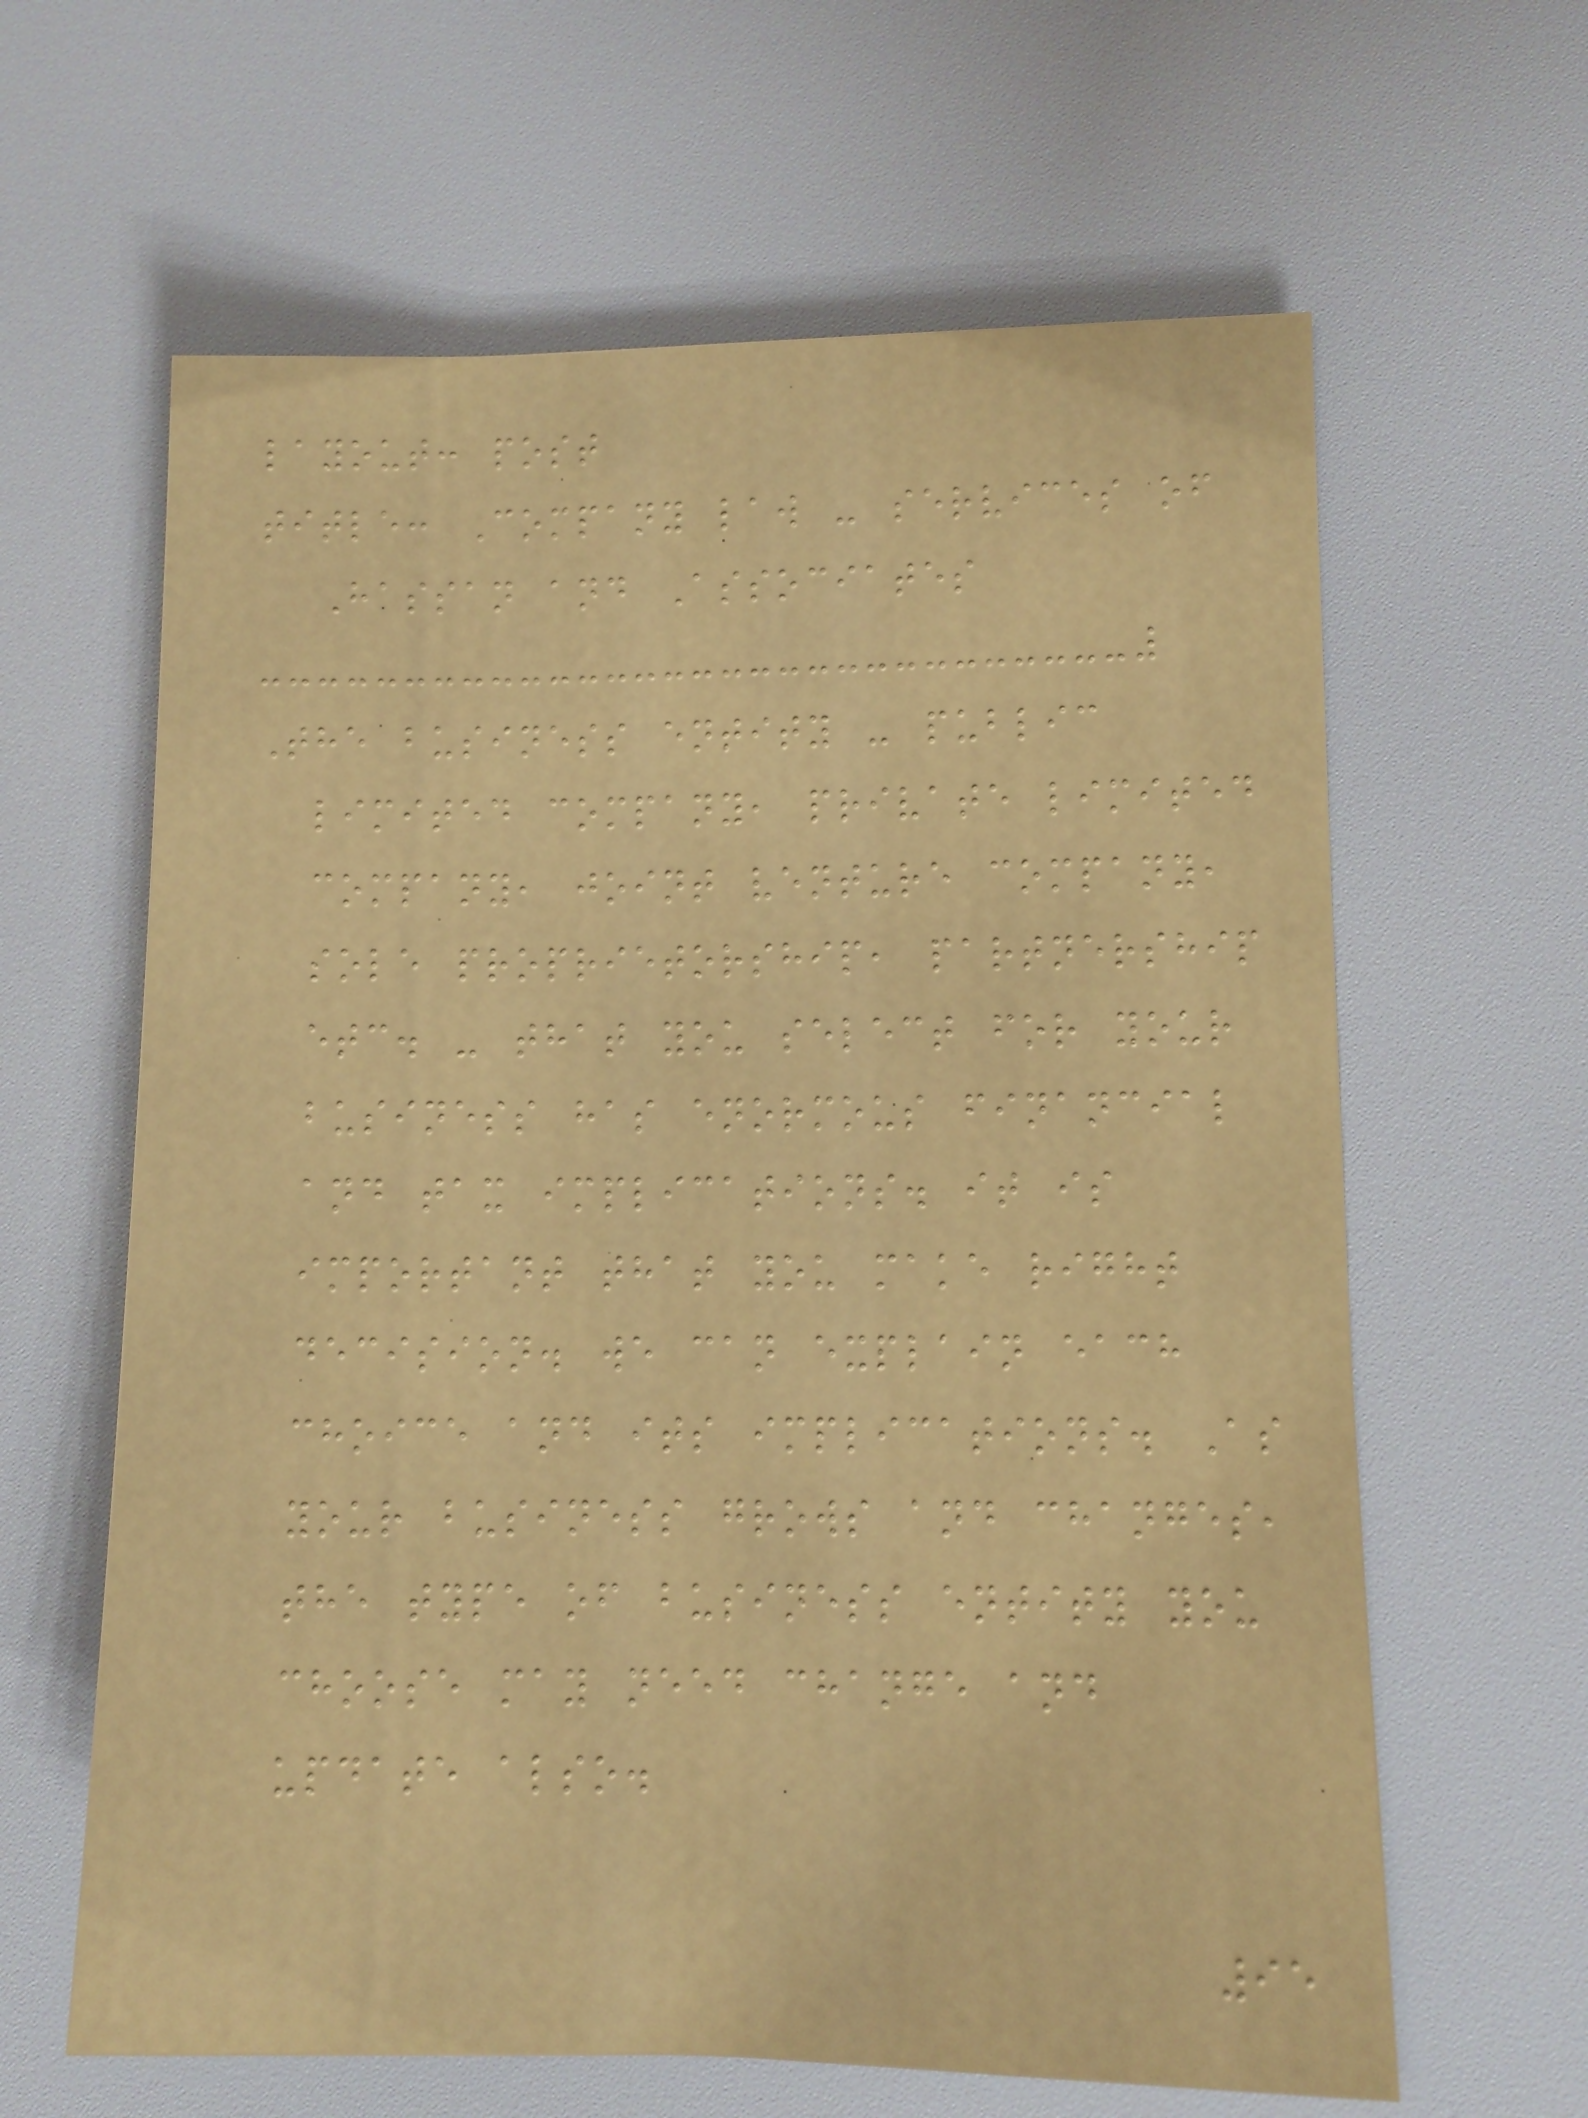layout: post
title: Company law - services of
Hassan and Associates
The business entity - public
limited company, private limited
company, joint venture company,
sole proprietorship, partnership
etc. - that you select for your
business has enormous financial
and tax implications. it is
important that you make right
decision. we can explain each
choice and its implications. As
your business grows and changes,
the type of business entity you
choose may need change and
update also.
95
